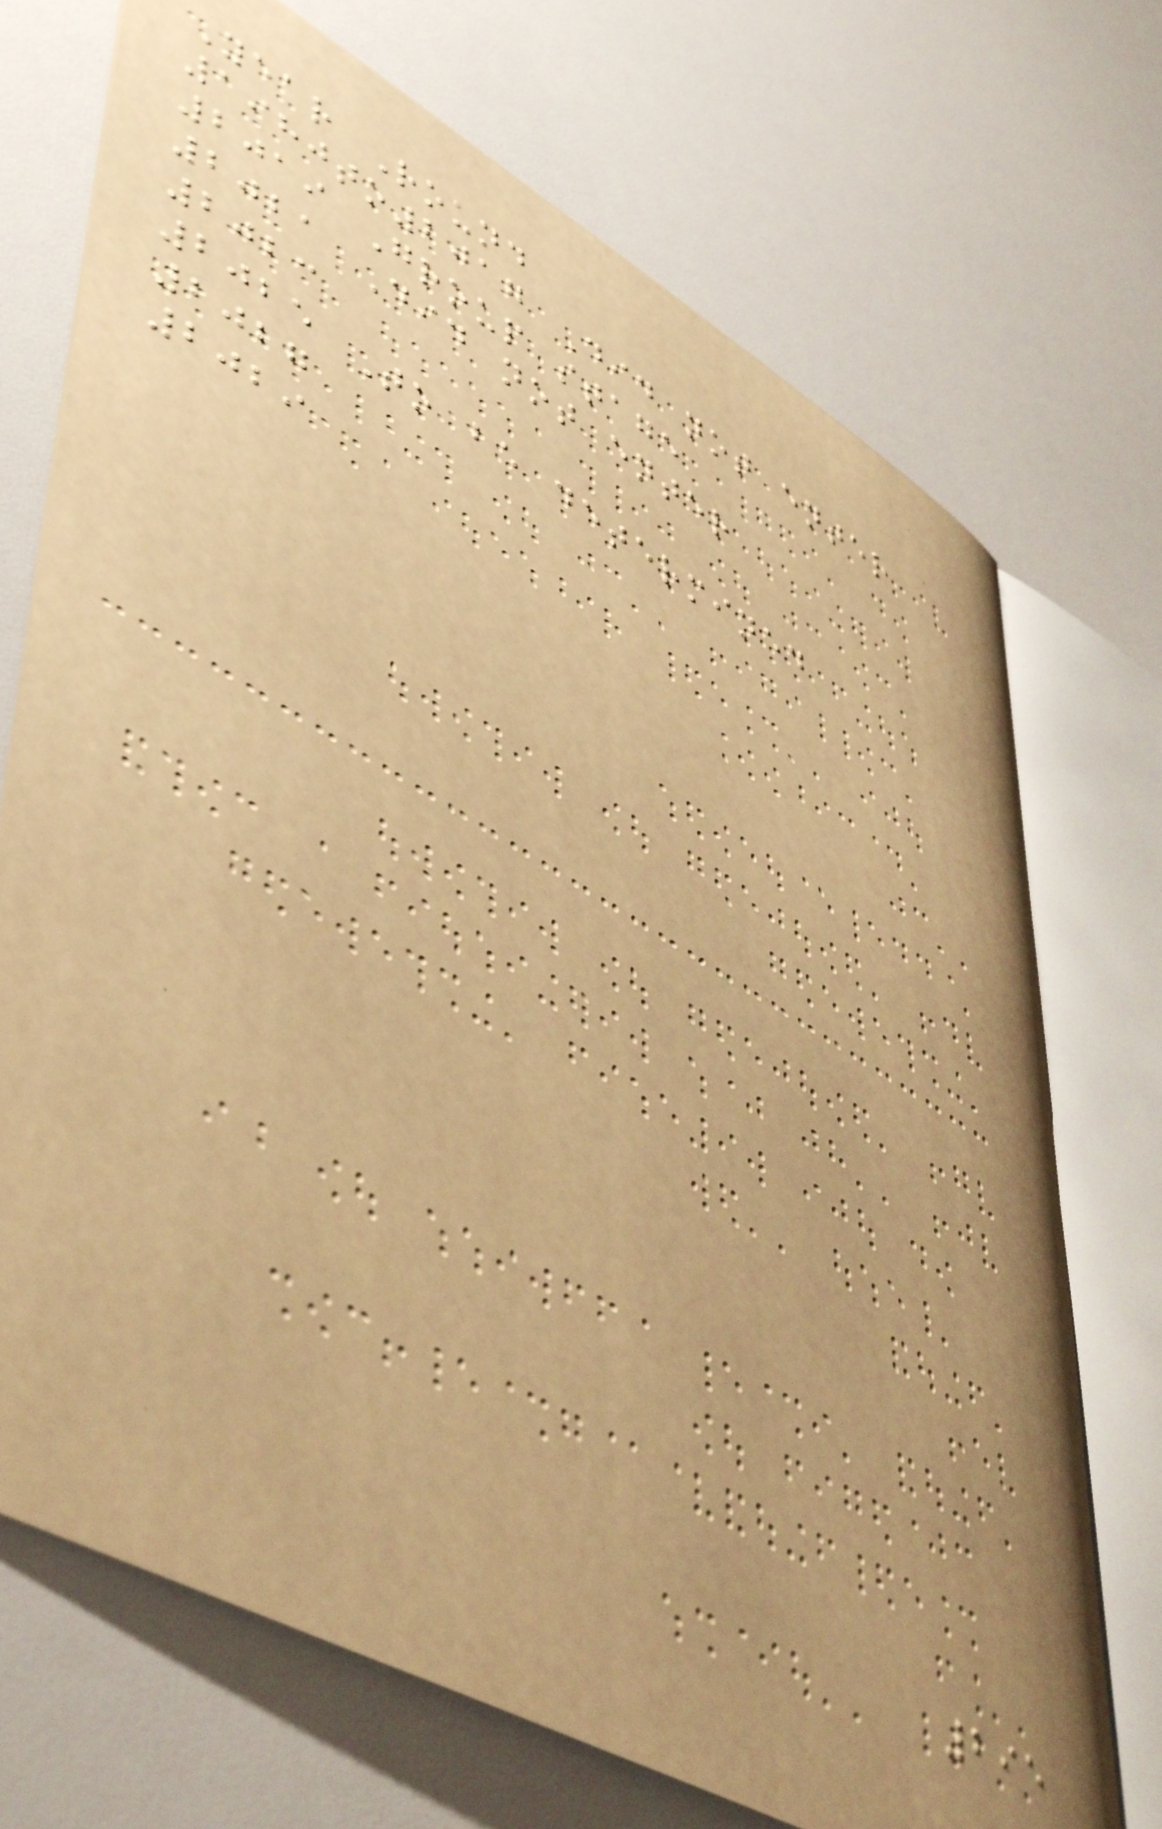Year Round
1980to2017 Did not enter
2019 Group stage
2021 Did not enter
2023
2025 To be determined
2027
2029
295
